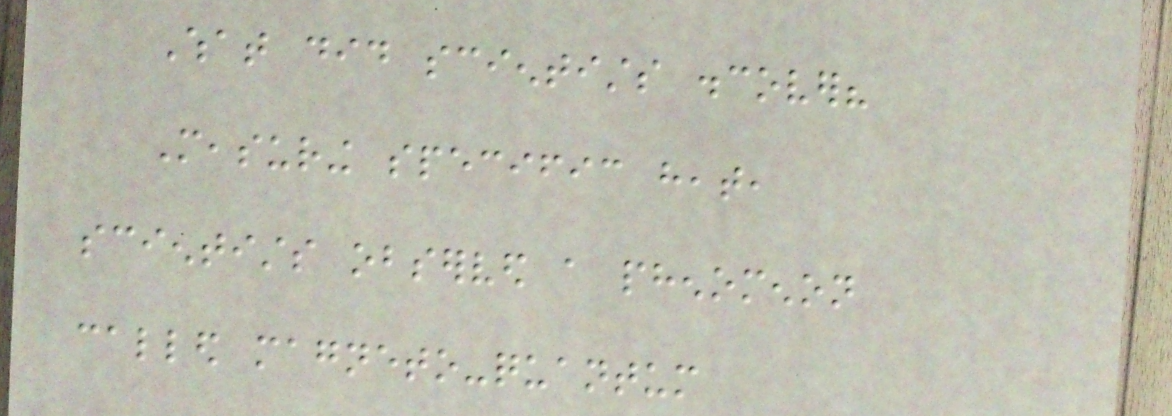What did scientists discover?
Measuring specific heat,
scientists observed a phenomenon
called magneto-quantum
